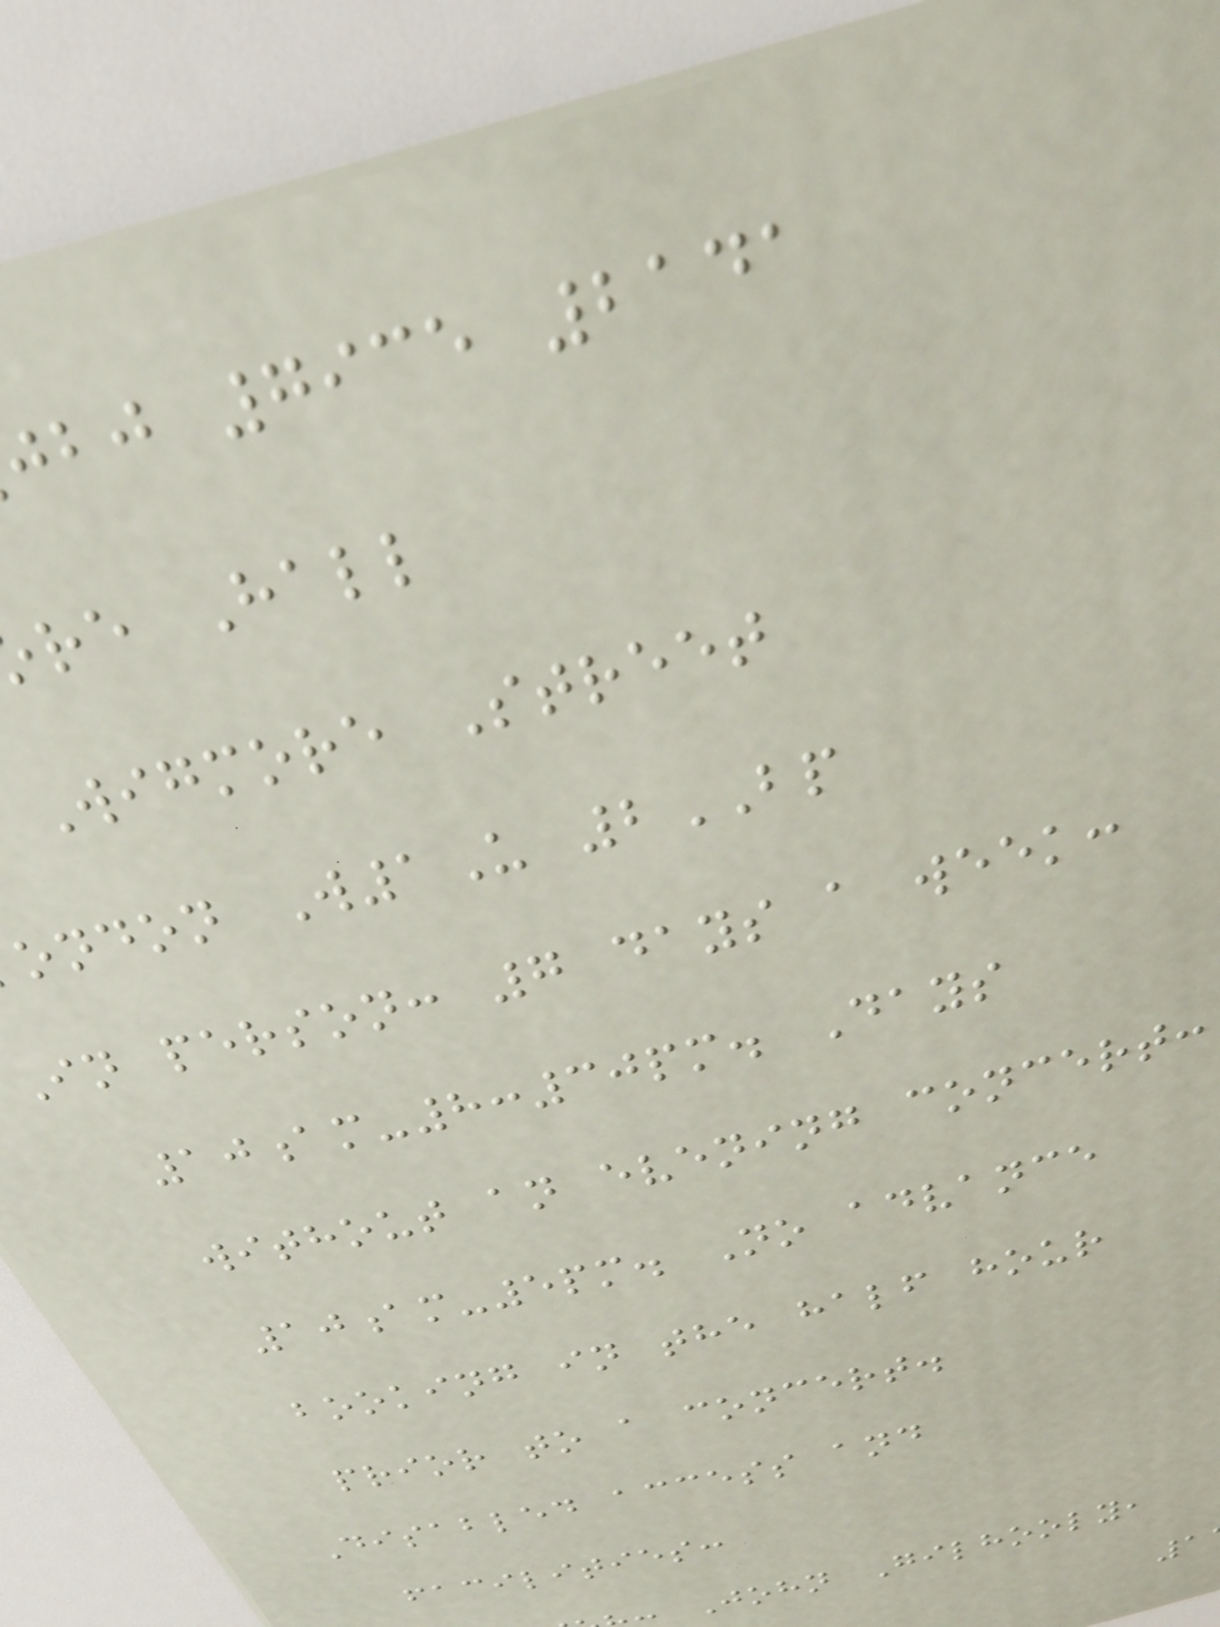bj 7935 2141
re Hall
Wigmore Street
ondon W1U 2BP
In person: 7 days a week:
10am-8:30pm. Days
without an evening concert:
10am-5pm. No advance
booking in the half hour
prior to a concert.
Disabled access and
facilities:
John Gilhooly,
